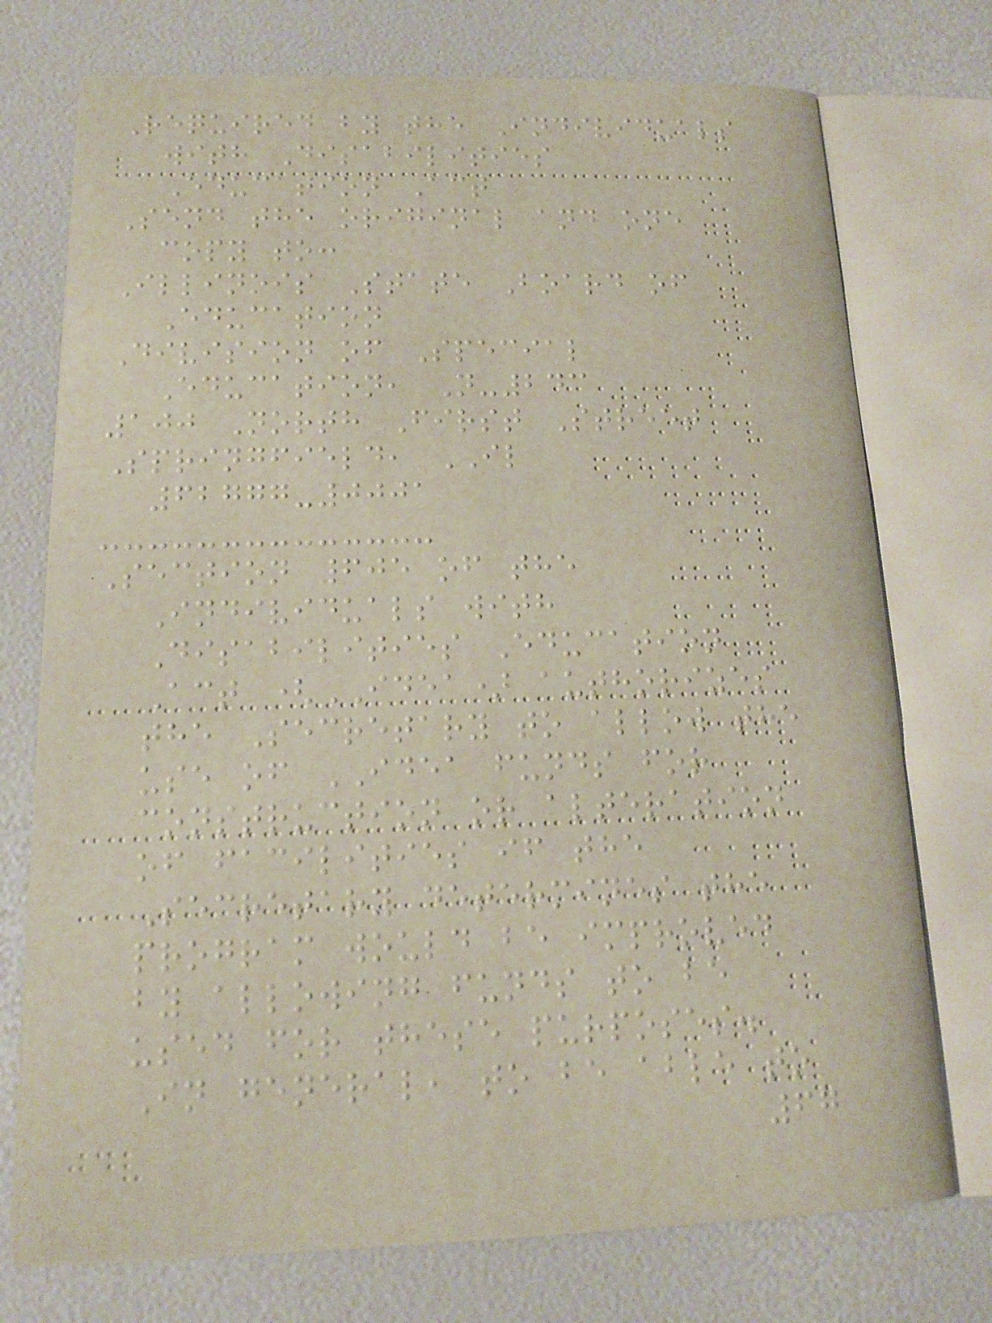Required by the Individuals
with Disabilities
Education Act
Send the original and one
copy to:
Illinois State Board of
Education
Division of Special
Education, N-243
100 North First Street
Springfield, IL
62777-0001
Section 605 of the
Individuals with
Disabilities Education
Act (IDEA) authorizes
the Secretary to allow the
use of IDEA funds for
construction or alteration
of facilities if the
Secretary determines the
program would be improved
by allowing funds to be
used for these purposes.
In general, to be able to
67
